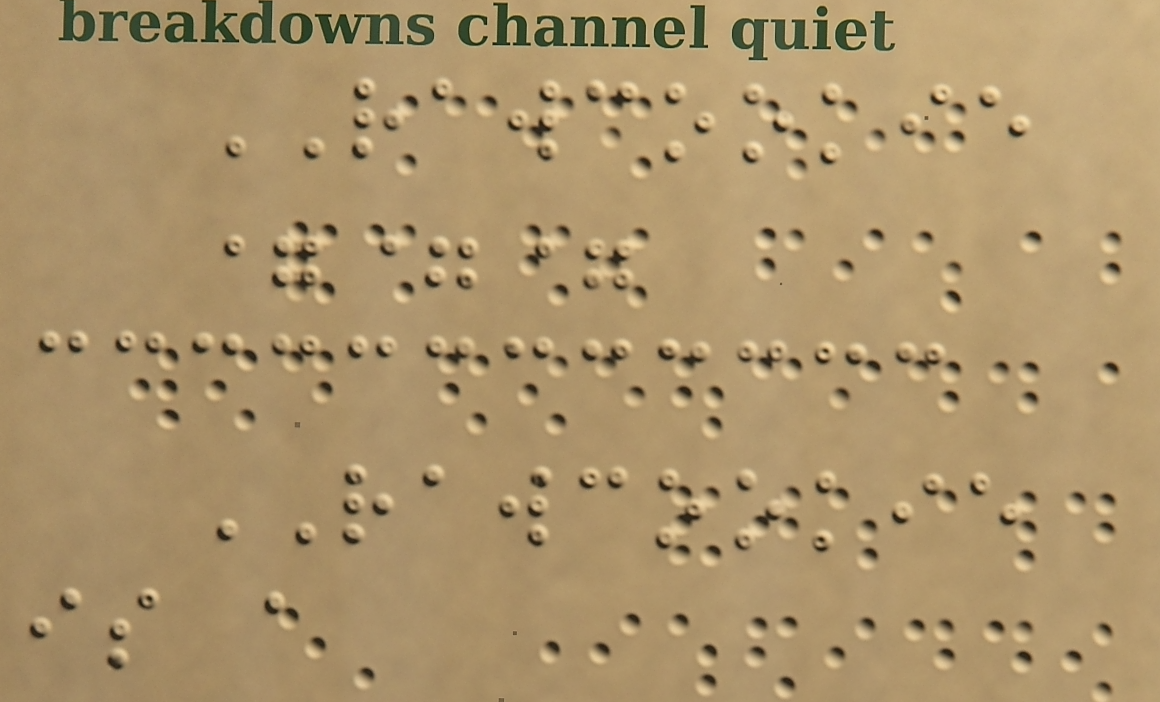RAWCOOKIE
===
RAWCOOKIE
is a
